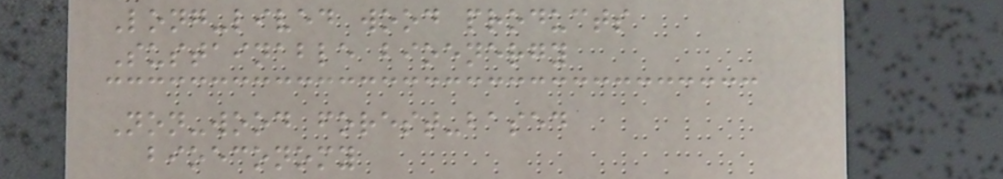Long-lived wood products
Sustainable bioenergy
Non-wood forest-based
bioeconomy
